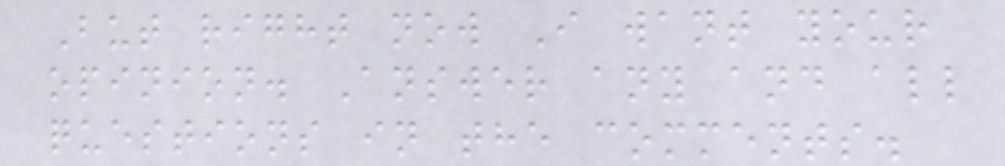But right now I want your
opinion. Answer any and all
questions in the comments.
